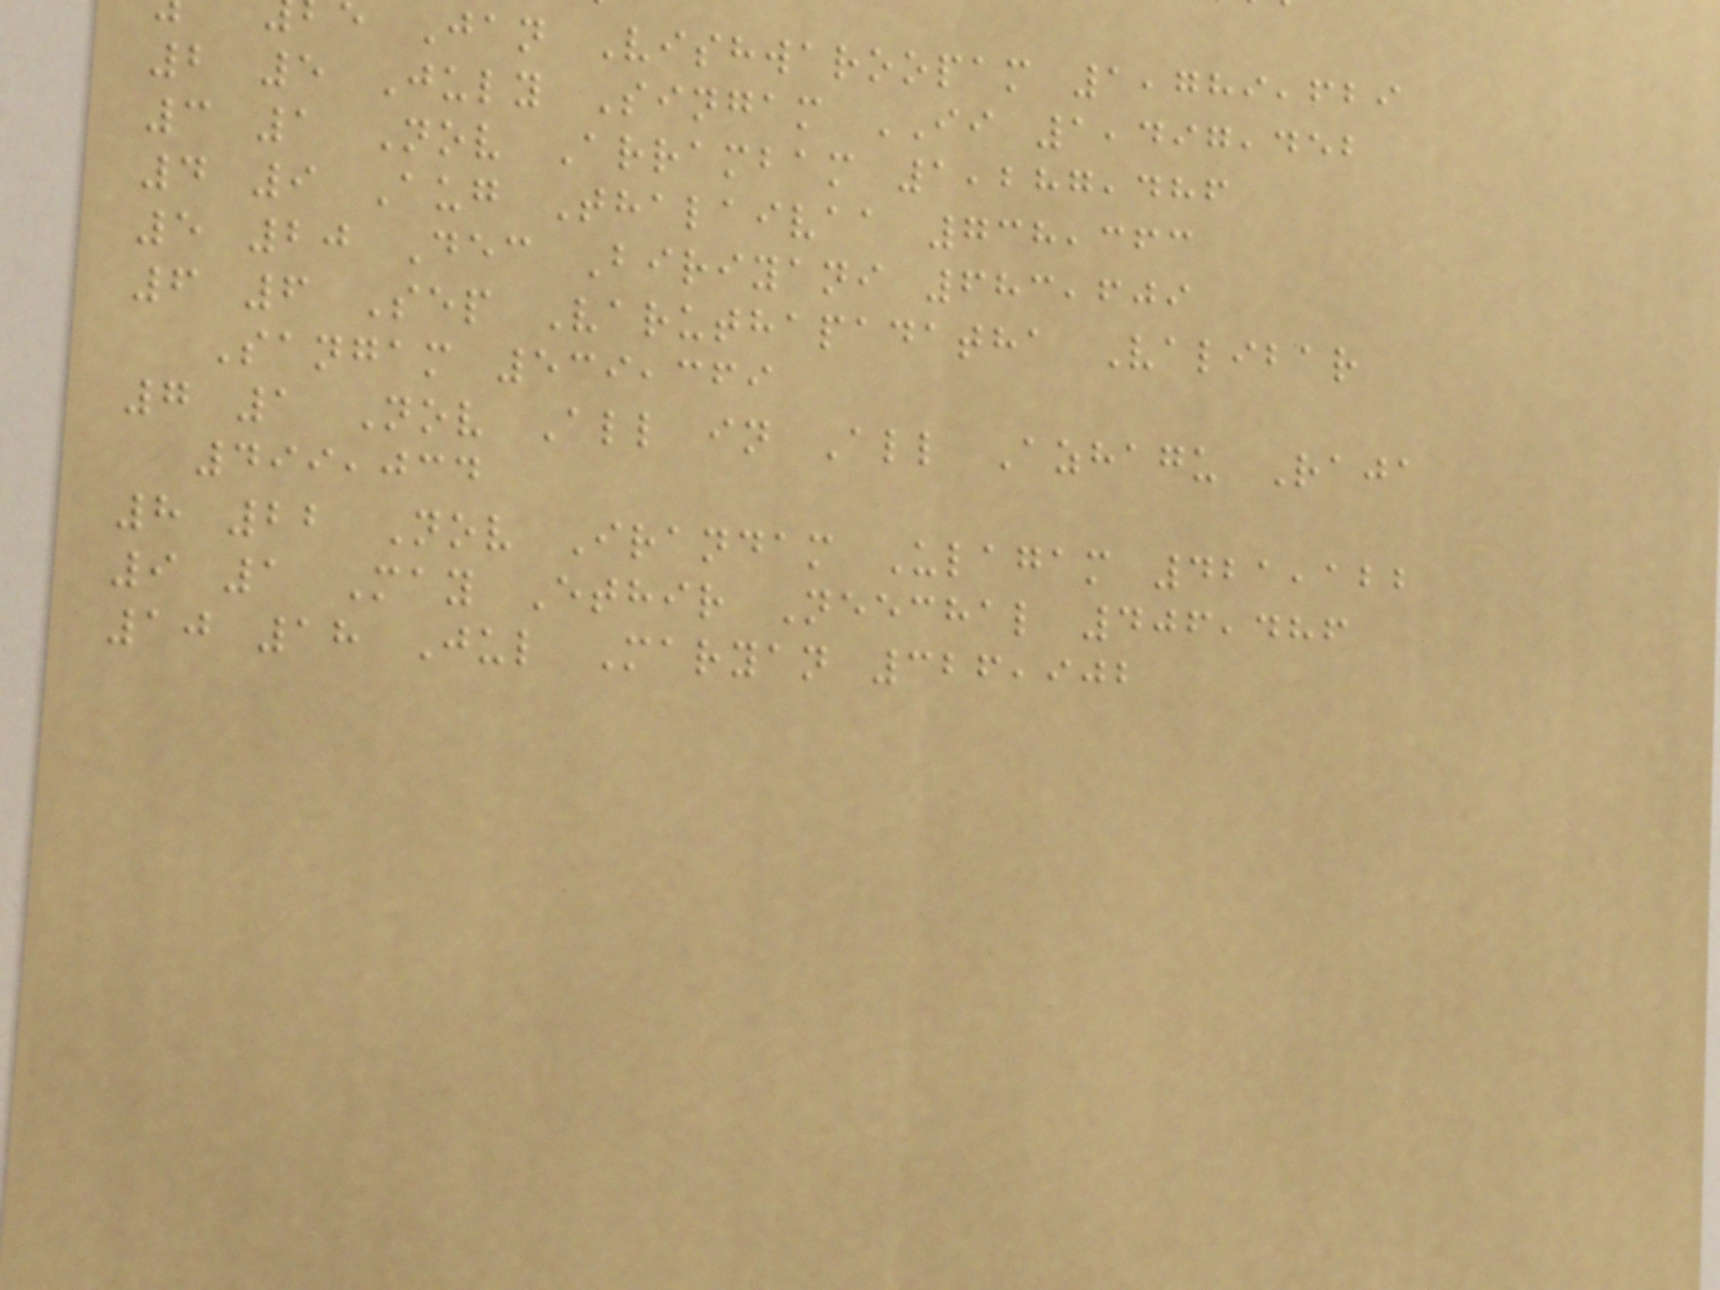Jan Vishwaroopam 1,789,629
2 5 July Singam II 1,497,452
3 1 Nov Arrambam 1,287,486
4 9 Aug Thalaivaa 738,363
5 20 Dec Biriyani 683,609
6 6 Sep Varuthapadatha Valibar
Sangam 539,369
7 1 Nov All in All Azhagu Raja
499,034
8 22 Nov Irandam Ulagam 421,122
9 1 May Ethir Neechal 406,486
10 18 Jul Maryan 326,902
